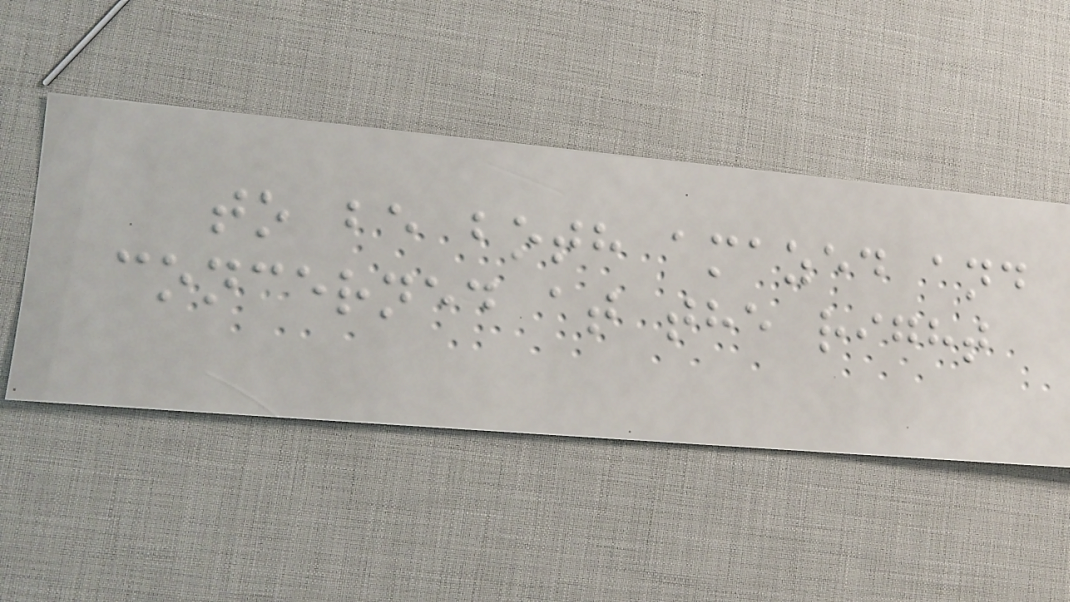to be both amazed and
concerned at the right
